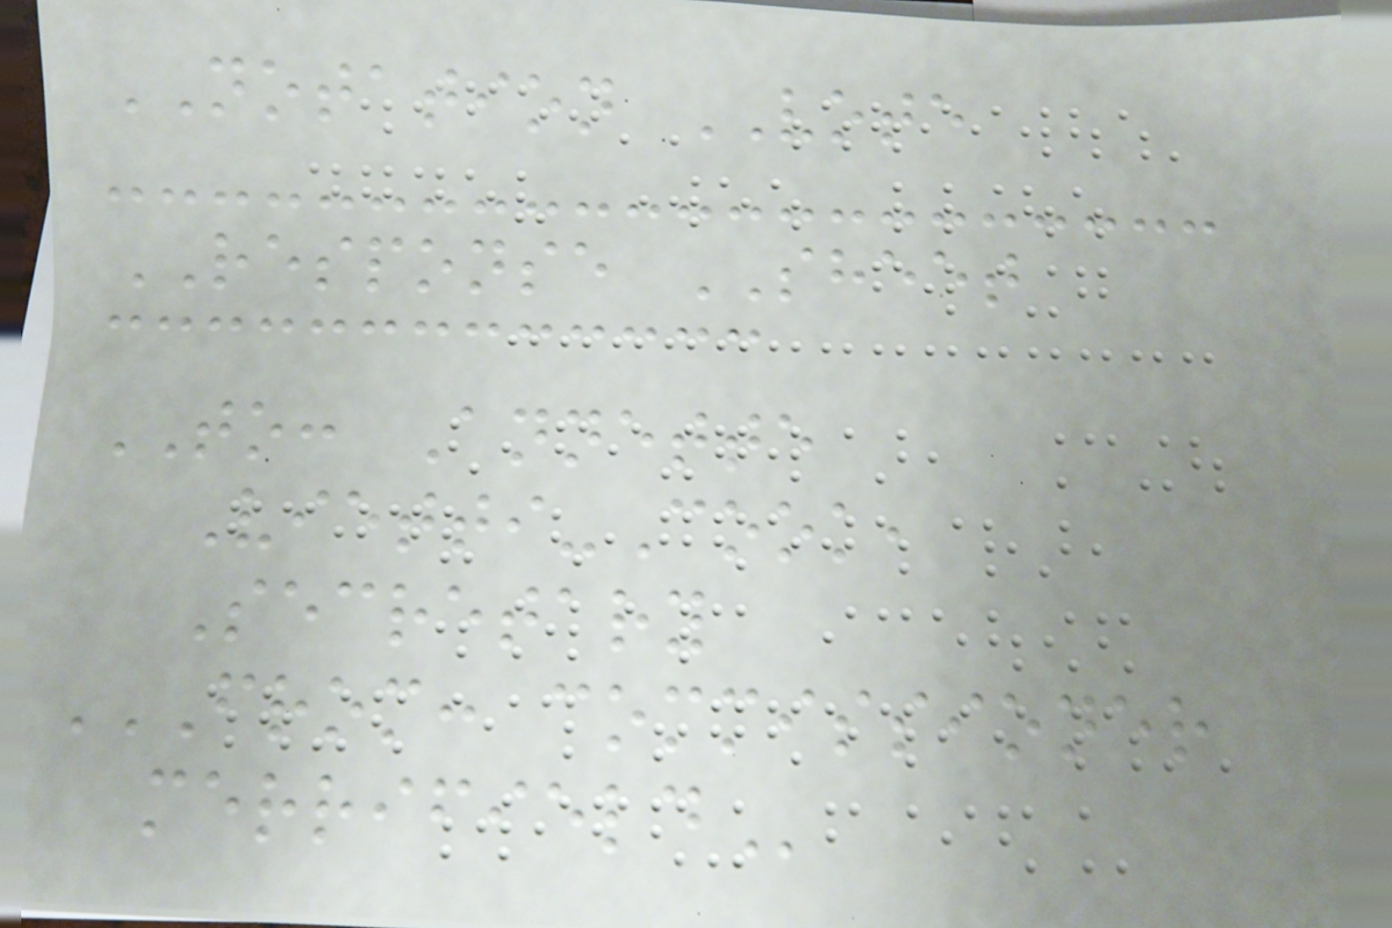NOTATION VOTE
RESPONSE SHEET
TO: Annette
Vietti-Cook,
Secretary
FROM: COMMISSIONER
MERRIFIELD
